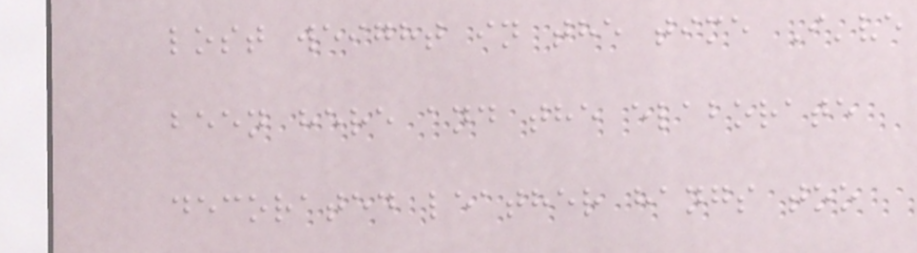lost weight in the time I've
been here and the elaborate
decorated leather hangs too
